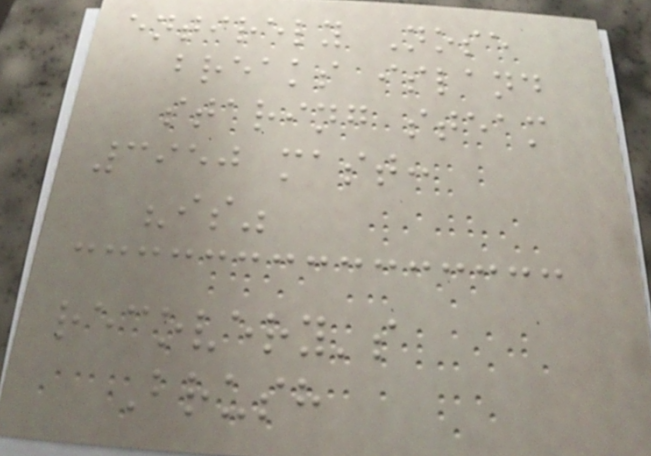entirely Nose
breaks island
staring steam
3950 mast:
"is"
recovery's
Brush
